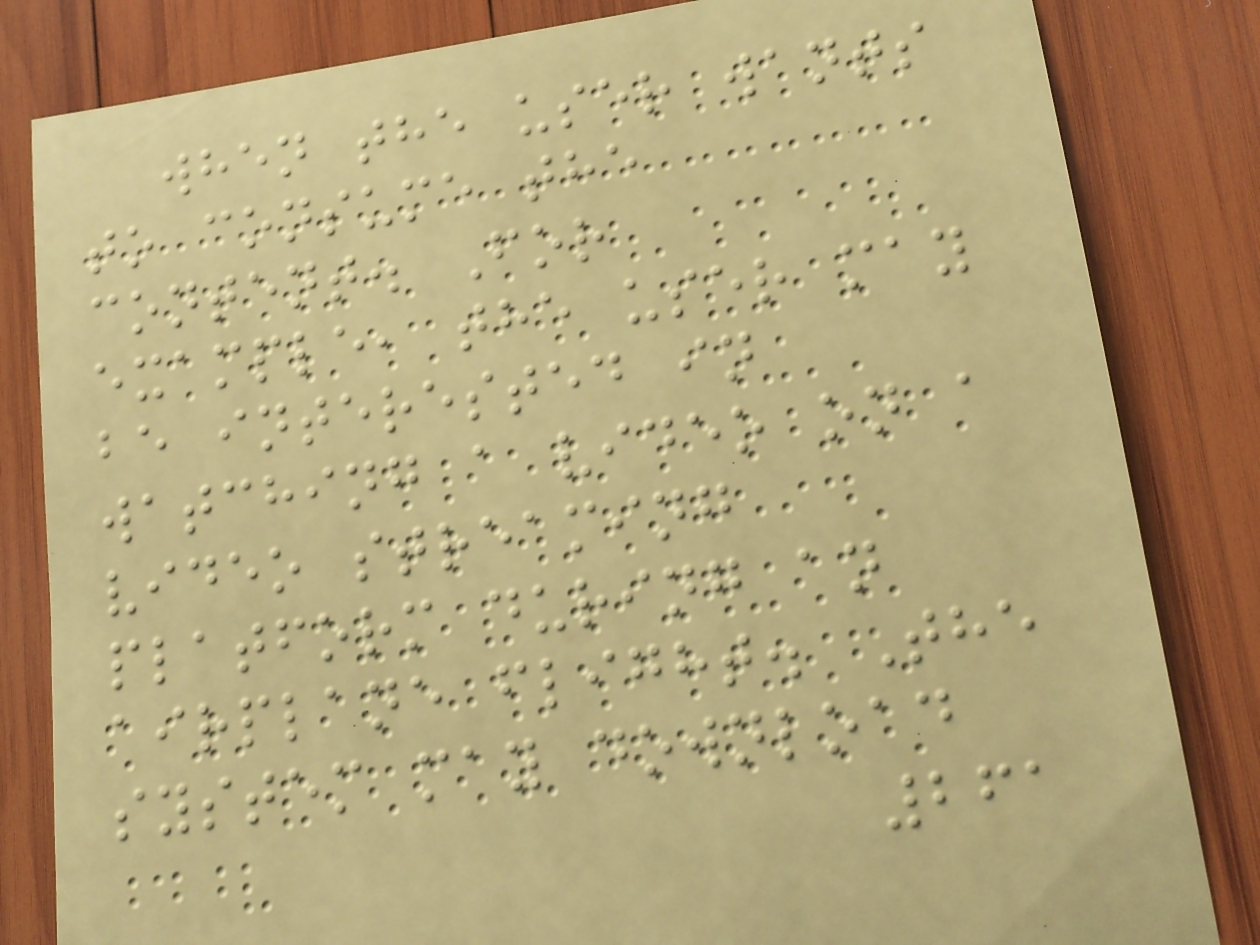when the user wants
to consume the
content. For
example, the user may
be interested in
watching a video on a
video streaming
platform during an
airplane flight. The
system may download
261
